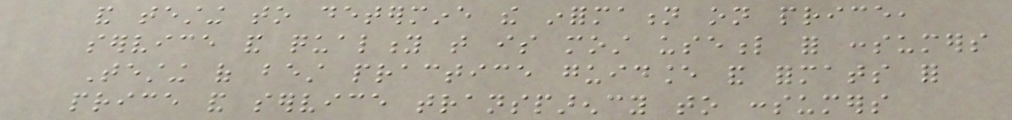and testing to determine the information on price,
service and quality that is most useful for consumers
Testing of best practice guidance and formats for
price and service transparency to consumers
